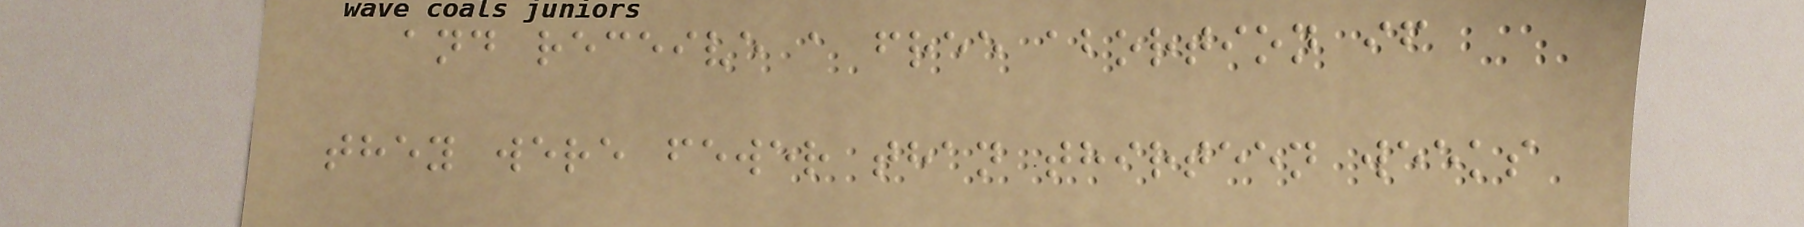and receive a free abortion if
they were fewer than thirteen weeks
